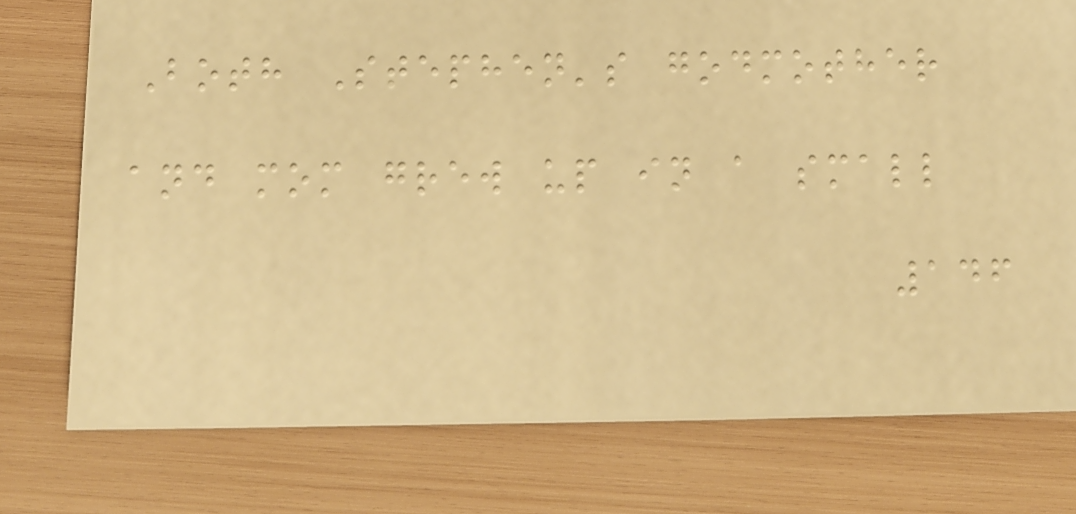Both Stephen's godmother
and mom grew up in a small
146
